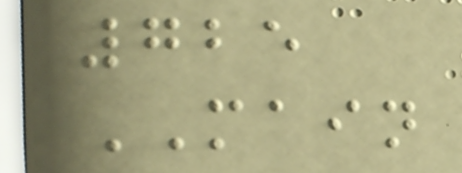725
MAIN
